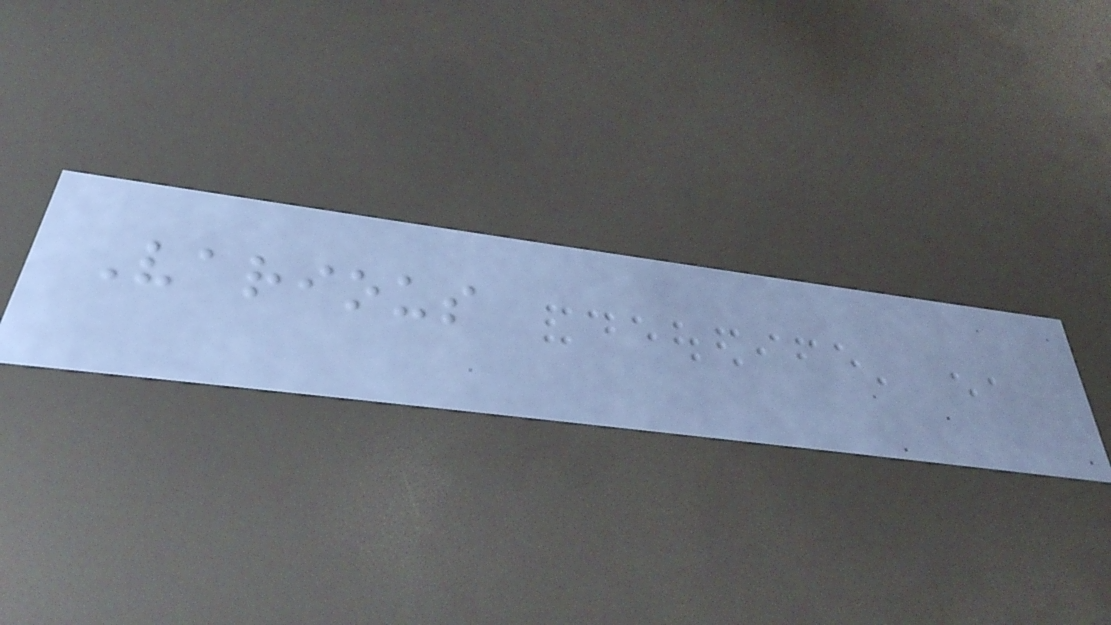Various
